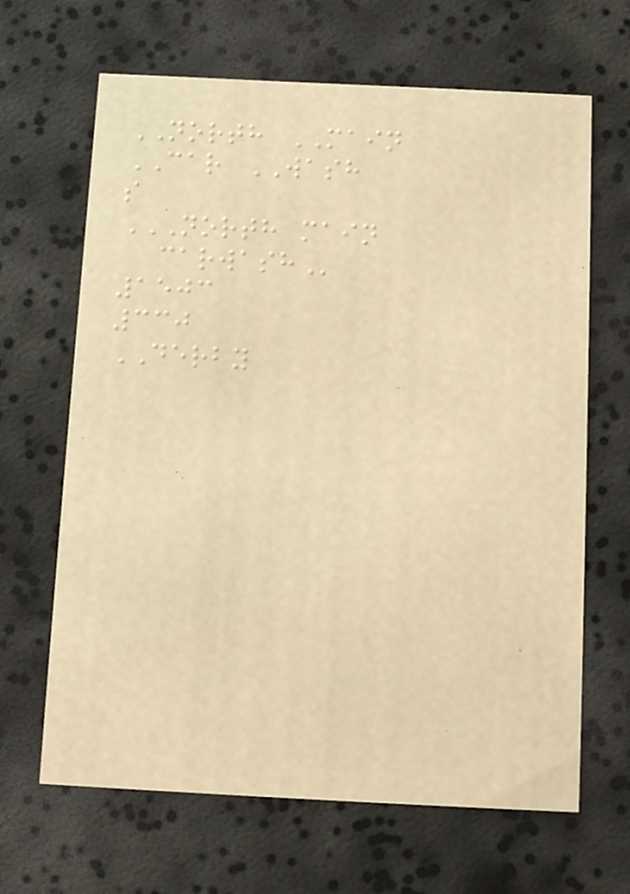NORTH MAIN
CAR WASH
s
NORTH MAIN
CARWASH
1503
330
DERBY
